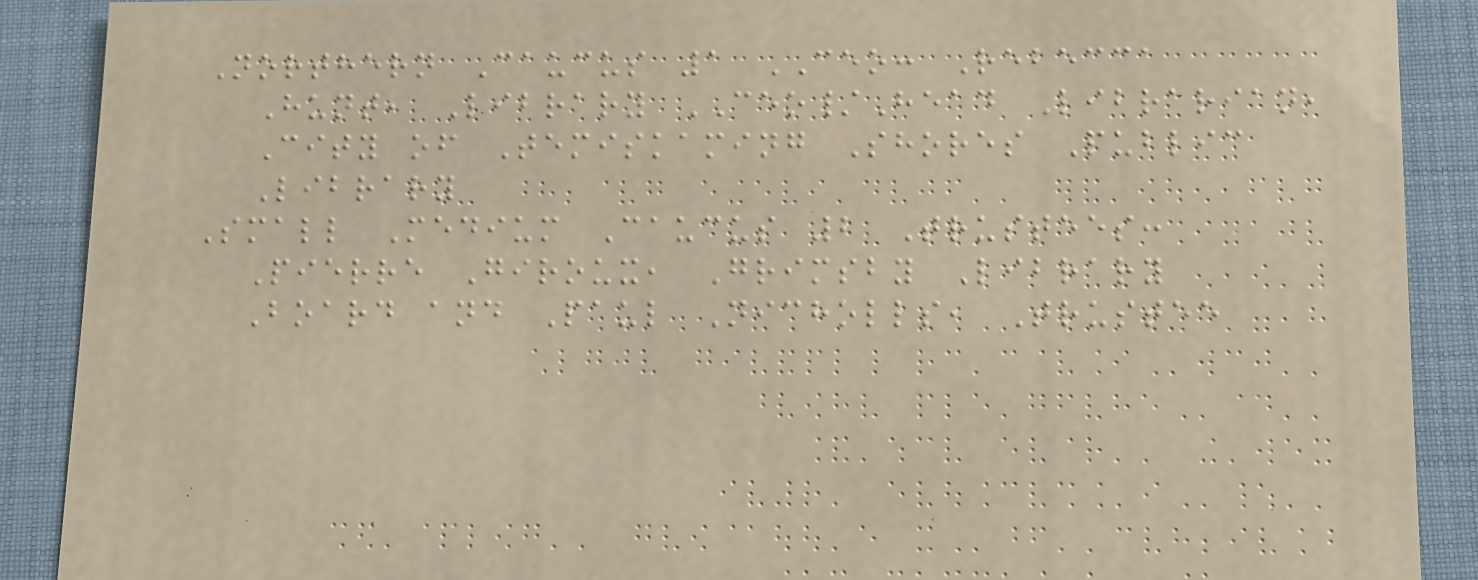Northern Caucus 1 CEO: Rebecca
Hunt, Library CEO/Head Librarian,
City of Temiskaming Shores Public
Library
Small Medium Caucus 2 Trustees:
Pierre Giroux, Grimsby Library
Board and Paul Nicholls, Trustee
